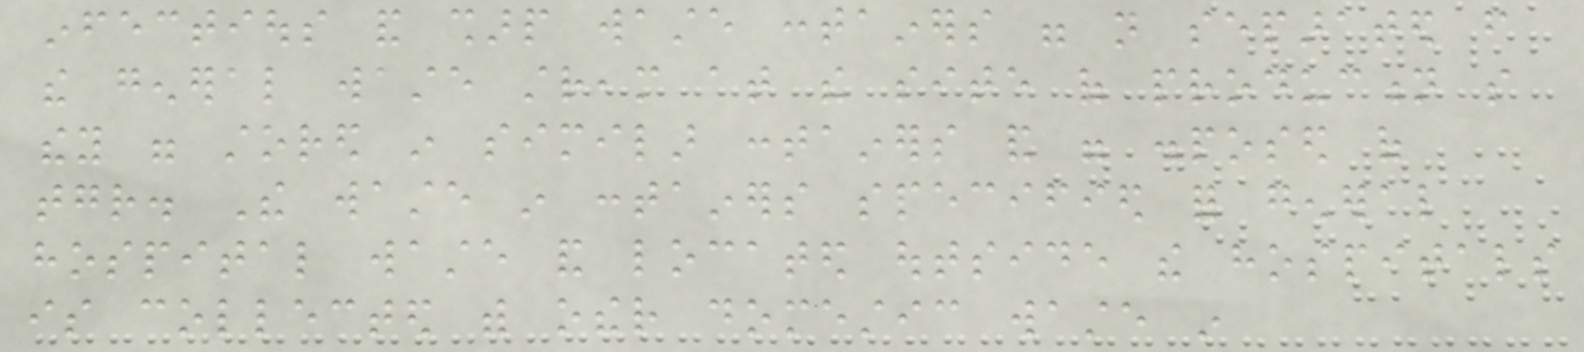infectious and sharp waste containers were not separated from
the general waste stream at the site of production so
they were stored in similar containers and were disposed of
together. The waste in containers specified for general
hospital waste and located outside the hospitals
is collected with other domestic waste in
